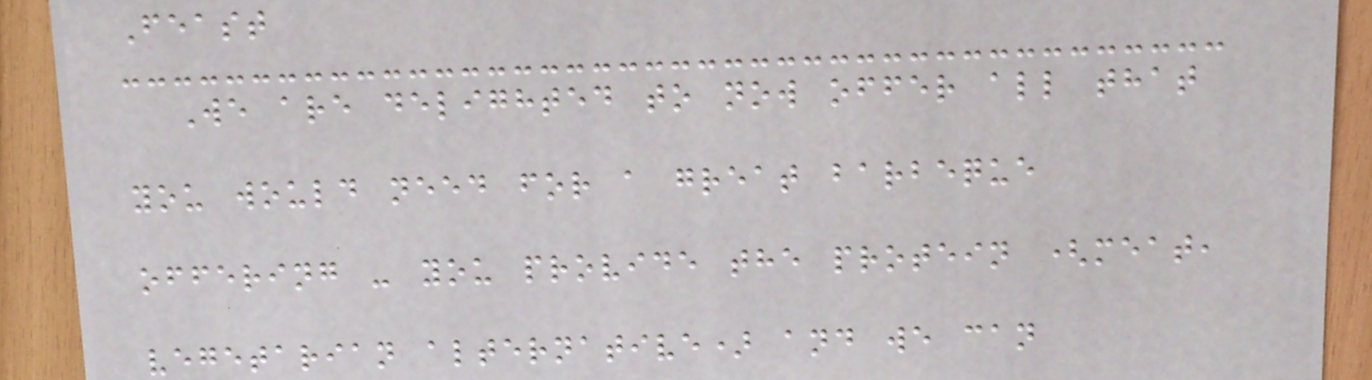Feast
We are delighted to now offer all that
you would need for a great barbeque
offering - you provide the protein (meat,
vegetarian alternative) and we can
